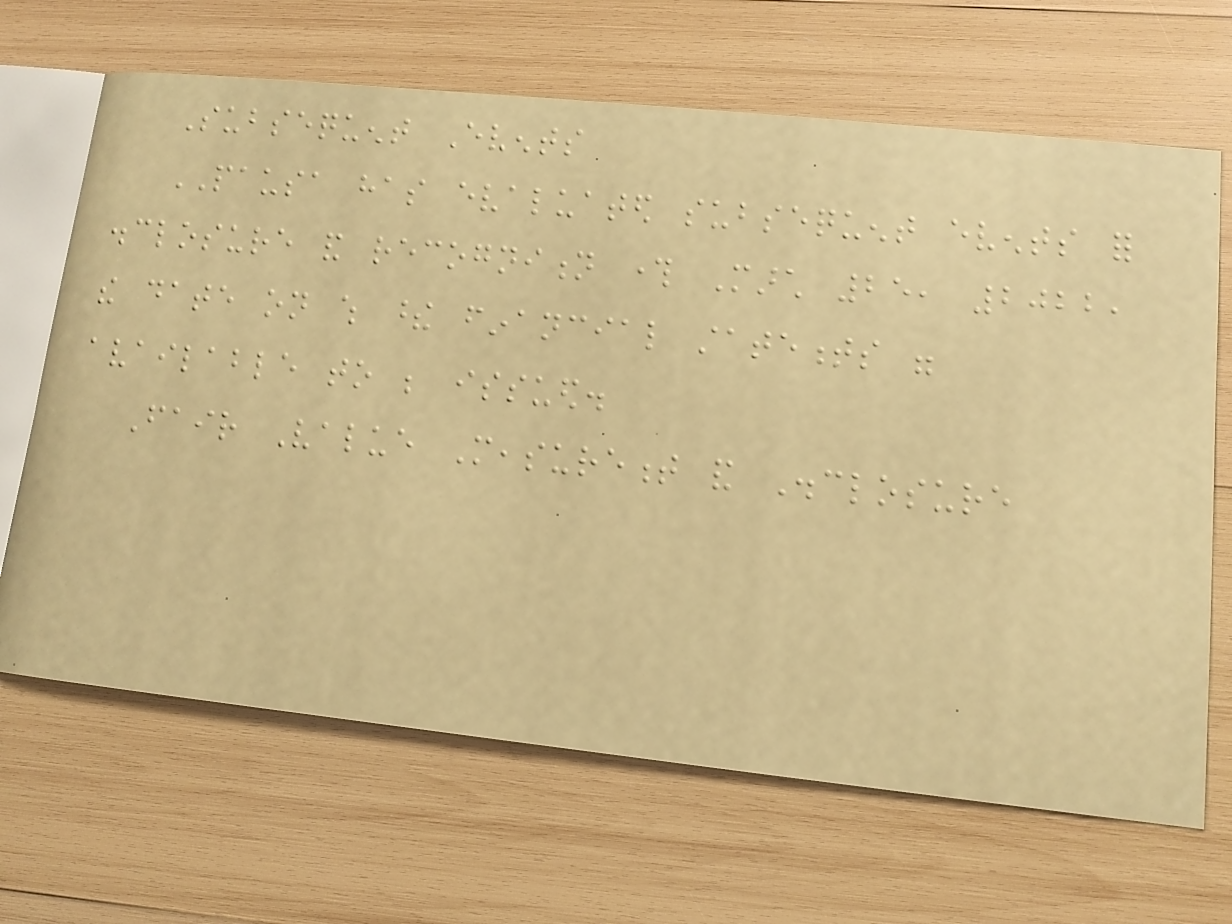Subsequent Events
PAUSA has evaluated subsequent events for
disclosure and recognition through March 25, 2022,
the date on which these financial statements were
available to be issued.
Fair Value Measurement and Disclosure
